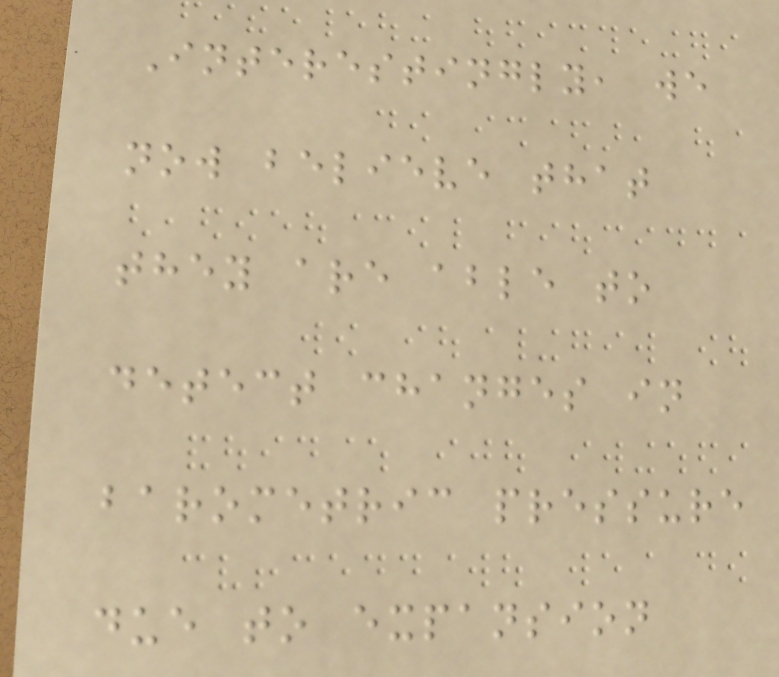Interestingly, we
now believe that
they are able to
detect changes in
barometric pressure
due to expansion
